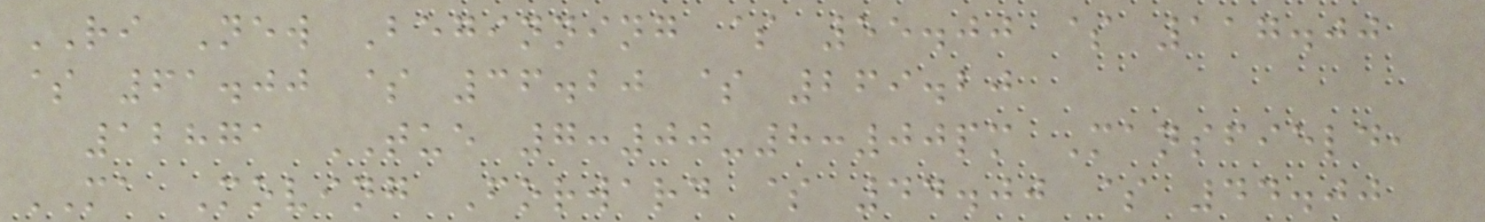RI New Beginning $ 55.00 $ 117.00
$ 61.00 $ 36.20 $ 269.20
12871 TUE 7:00-8:00pm Mansfield,
MA Moving Forward $ 44.00 $ 44.00
